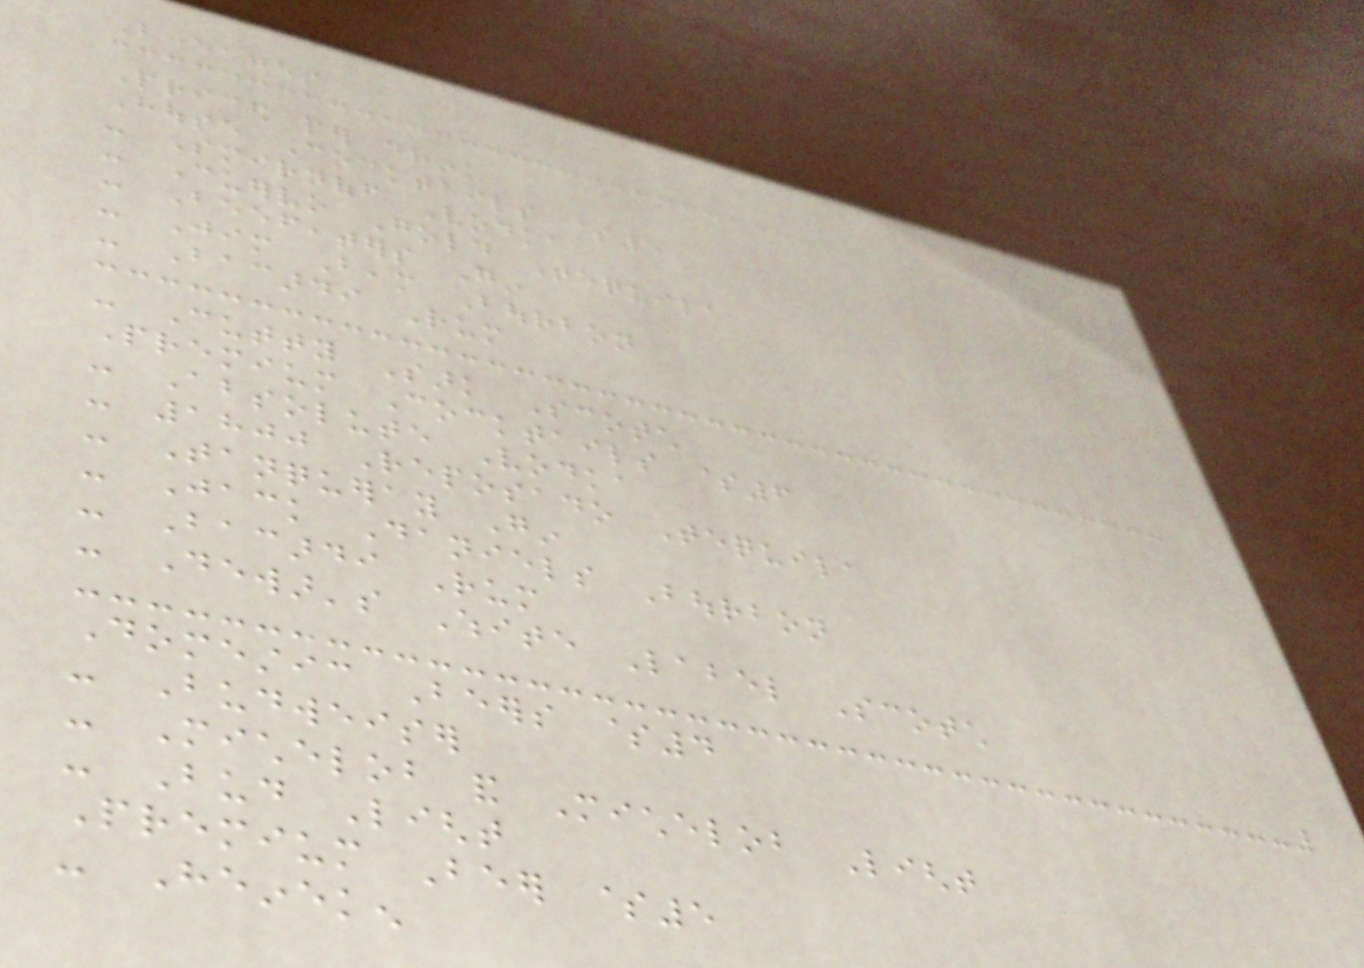Beverages
Priced per drink
House Cocktails $5
- Smirnoff Vodka
- Cuervo Gold Tequila
- Beefeaters Gin
- Jim Beam Bourbon
- Bacardi Rum
- Cutty Sark Scotch
Premium Cocktails $6
- Absolute Vodka
- 1800 Reposado Tequila
- Tanqueray Gin
- Jack Daniels Bourbon
- Bacardi Rum
- Dewar's White Label Scotch
Domestic Beers $4
- Budweiser
- Michelob and Michelob Light
- Bud Light
Premium Beer $5
- Heineken
